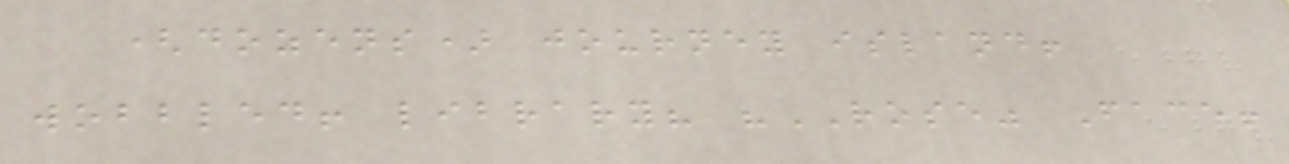(dozens) journey island!
wobbled! library? "ROSE" Face!
